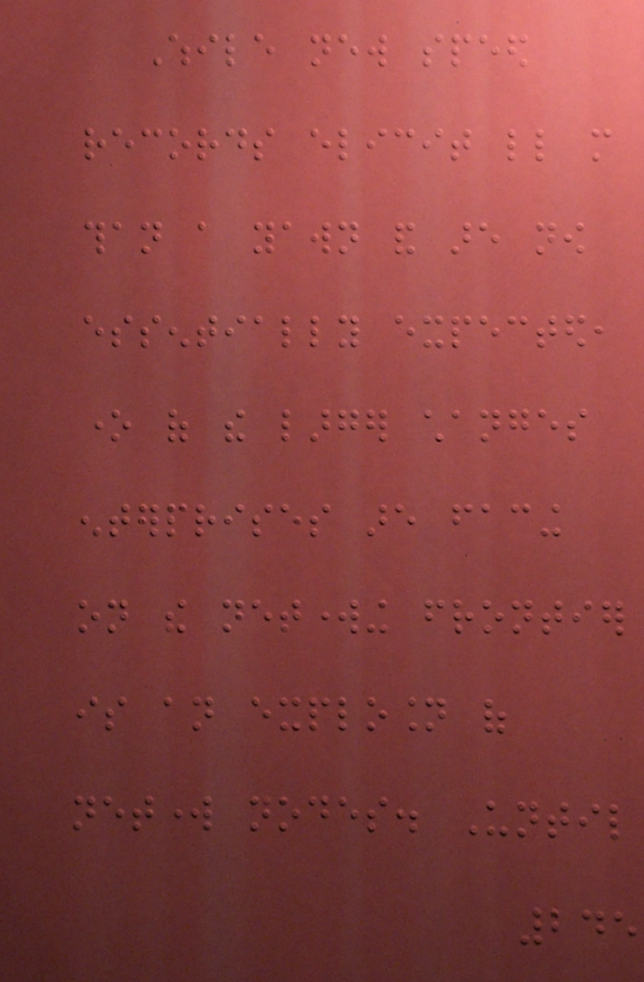While new speed
records elicit little more
than a yawn and are now
essentially expected,
one of the larger changes
enterprises are facing
on the networking frontier
is an explosion of
network nodes. Until
245
